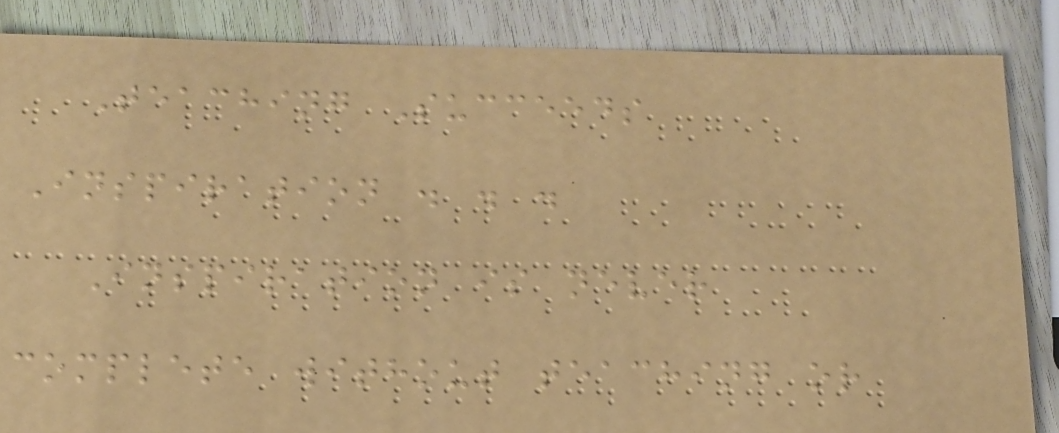Teaching Succeeds
Inspiration . . .
Inspiration is never
complete without teaching or
